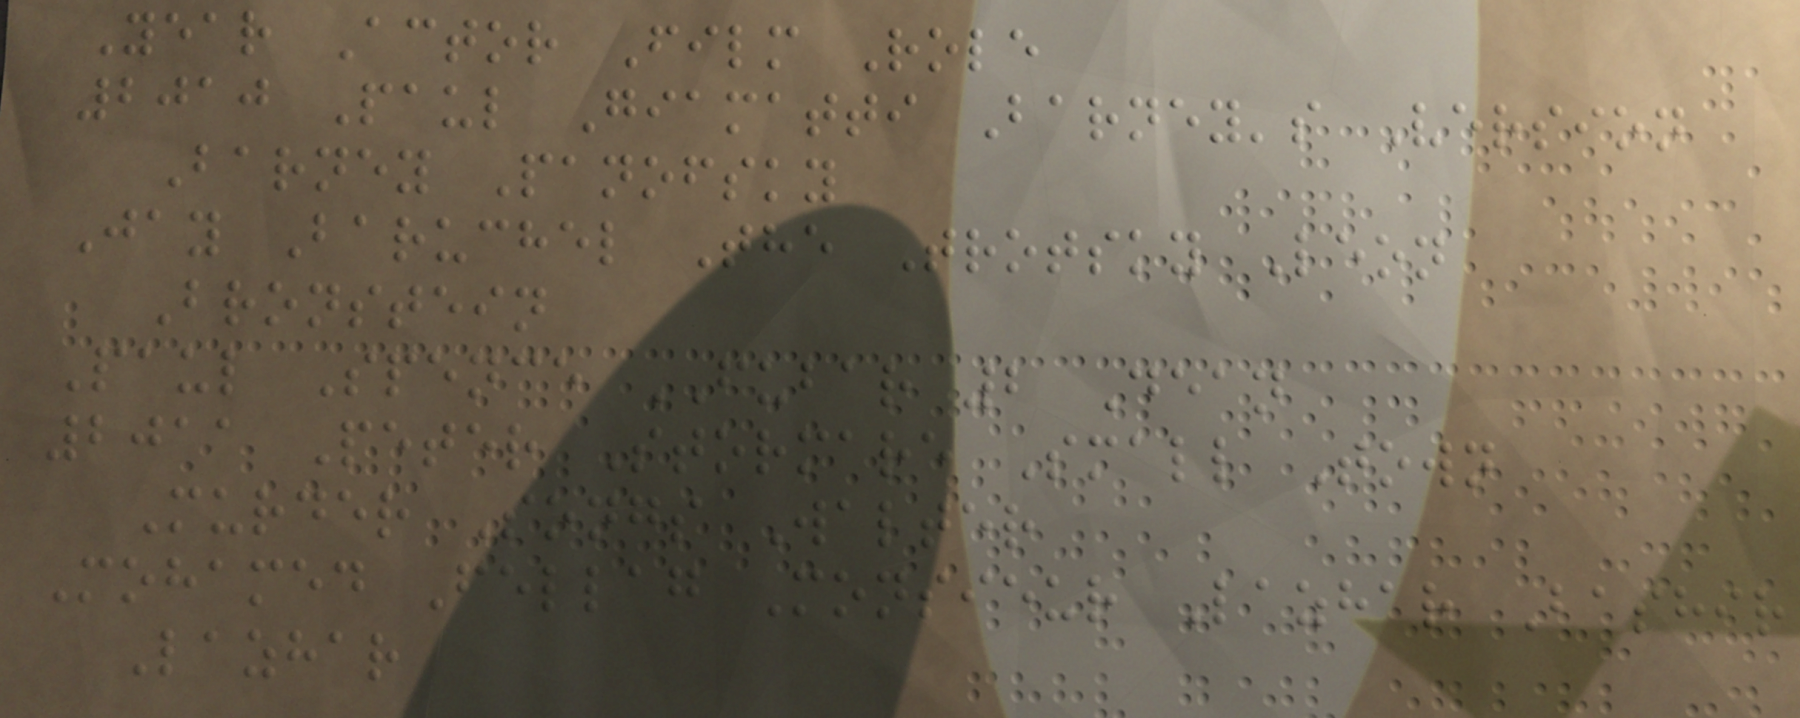Year Actor Film Role
2010 Paul Giamatti Barney's Version
Barney Panofsky
Jay Baruchel The Trotsky Leon
Bronstein
Paul Spence FUBAR 2 Dean
2011 Peter Stormare Small Town
Murder Songs Walter
Mohamed Fellag Monsieur Lazhar Bashir
Lazhar
